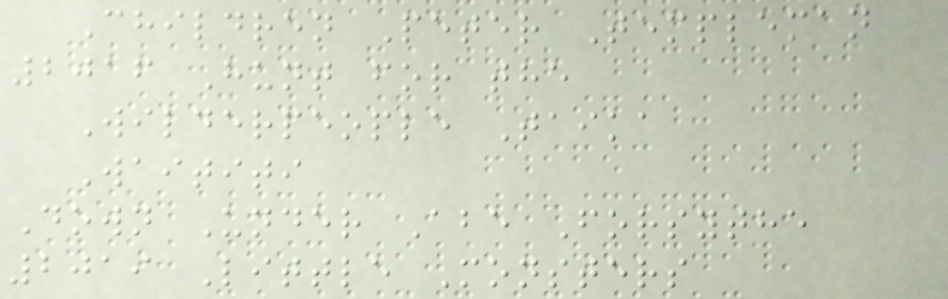Children Peter Templeman
2016 Hunt for the
Wilderpeople Taika
Waititi
Down Under Abe Forsythe
2019 Little Monsters
